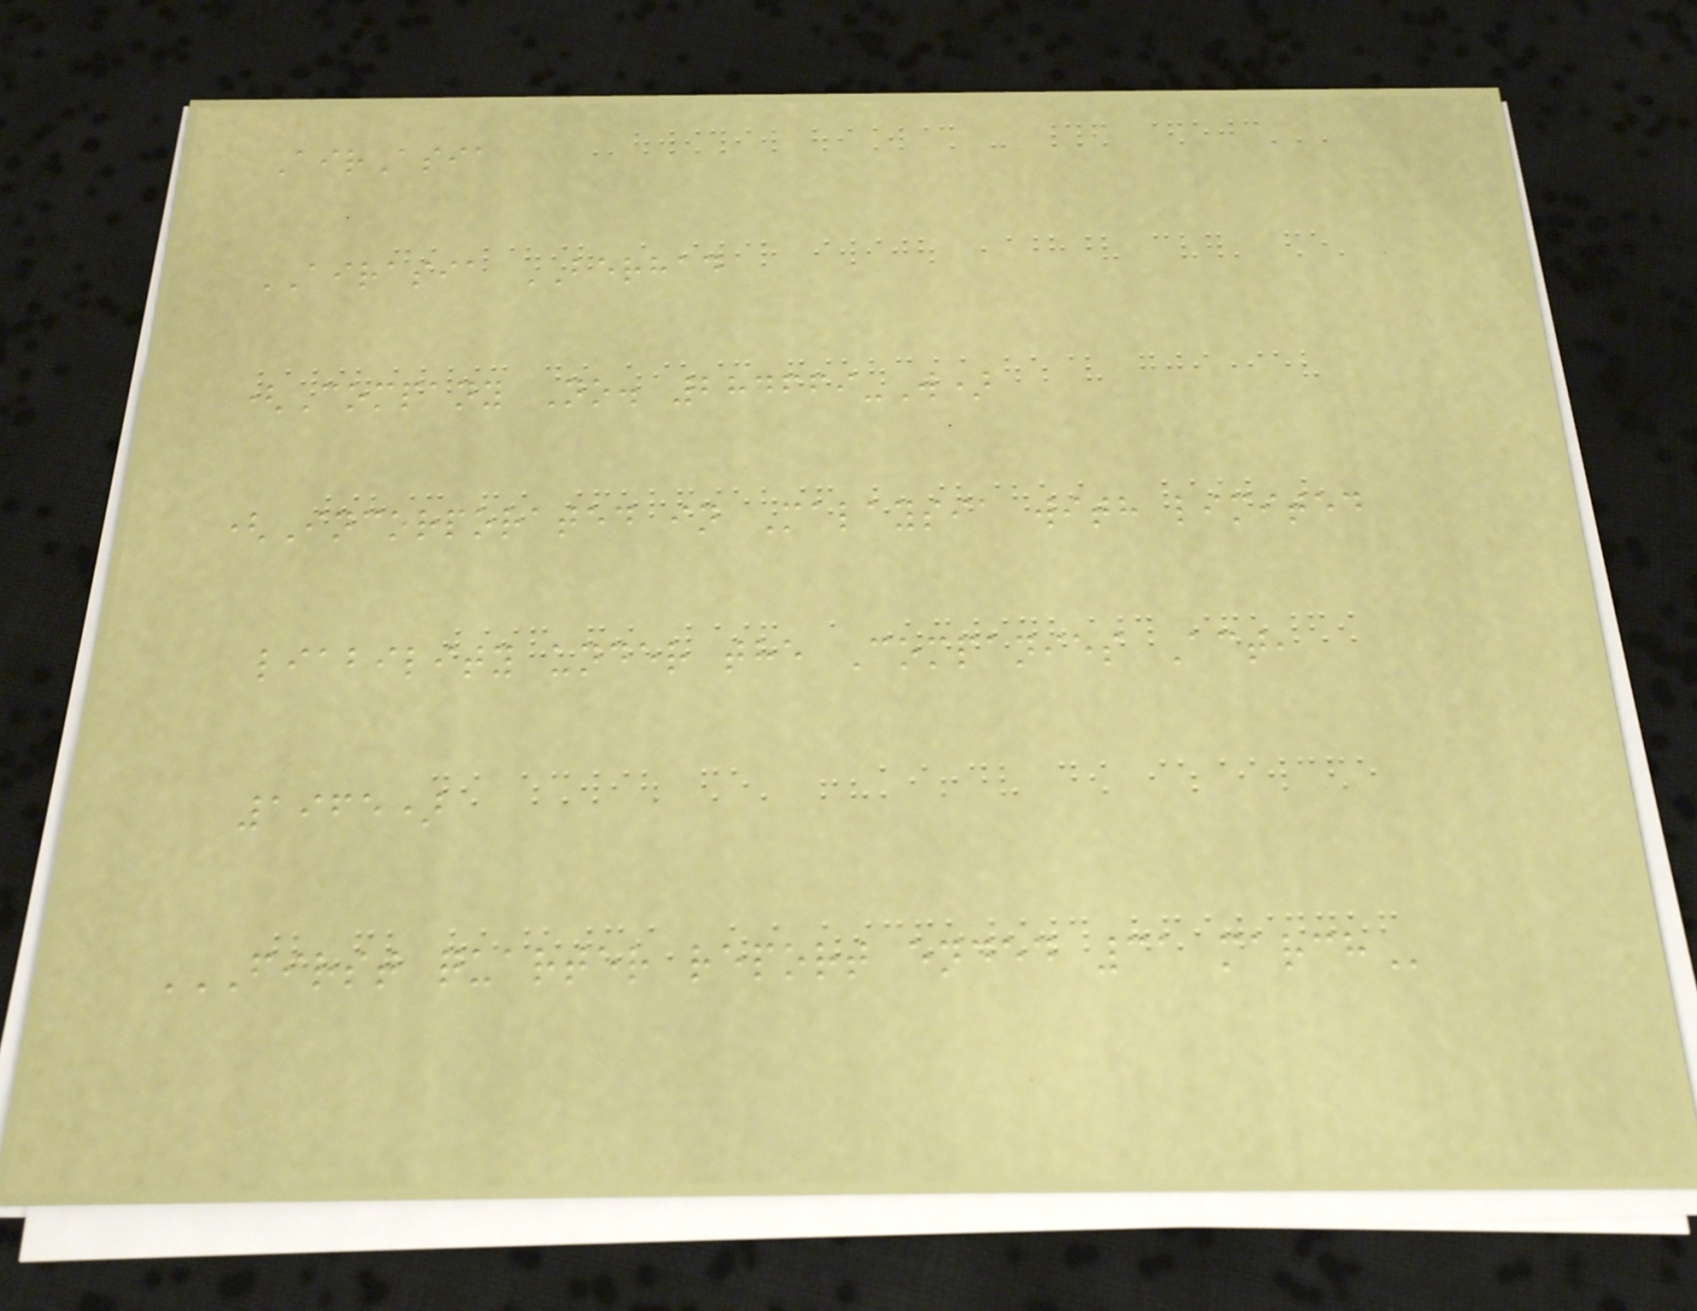AirAsia
AIRASIA BERHAD
(Company No. 284669-W)
(Incorporated in Malaysia with limited
liability under the Companies Act,
1965)
FIRST QUARTER REPORT ENDED 31 MARCH
